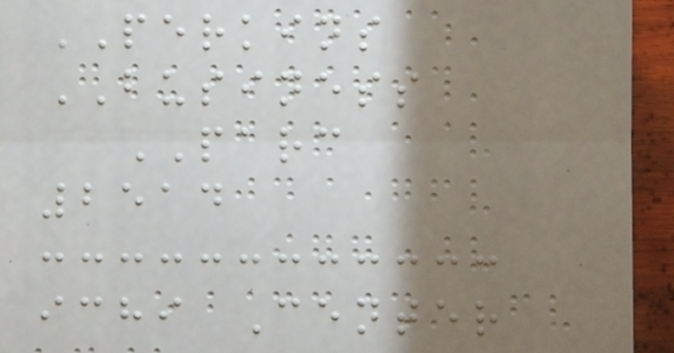PERKINS
BUSINESS
PARC
2514
ichi Center
